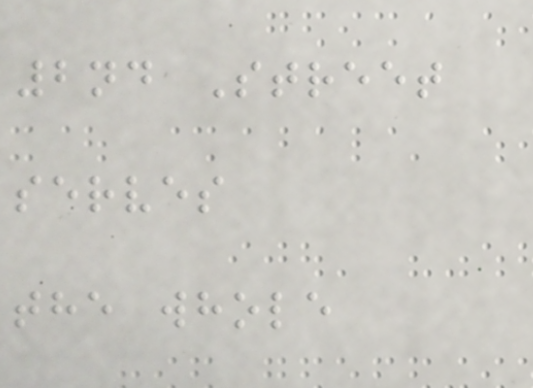2nd Street
serves
the whole
